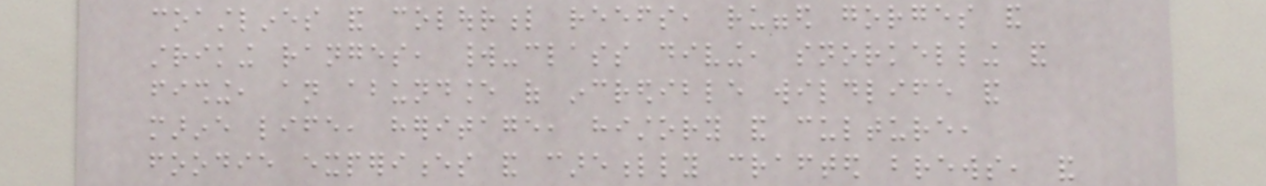coastlines and colourful reefs, rugged gorges and
striking ranges, world-class diving, snorkelling and
fishing, an abundance of incredible wildlife and
marine life, heritage, history and culture,
foodie experiences and carefully crafted brews, and
